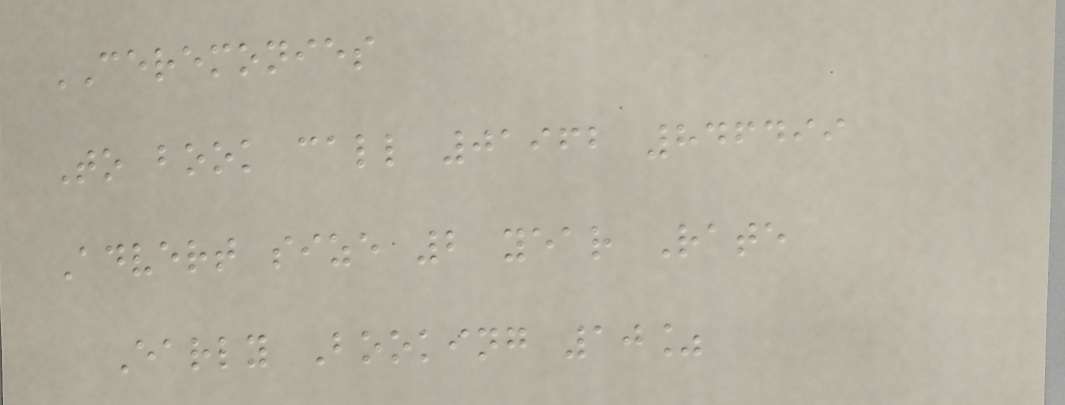CEREMONIES
To book call 01962 846499
Advert size 2 year Rate
Early Booking 10%
